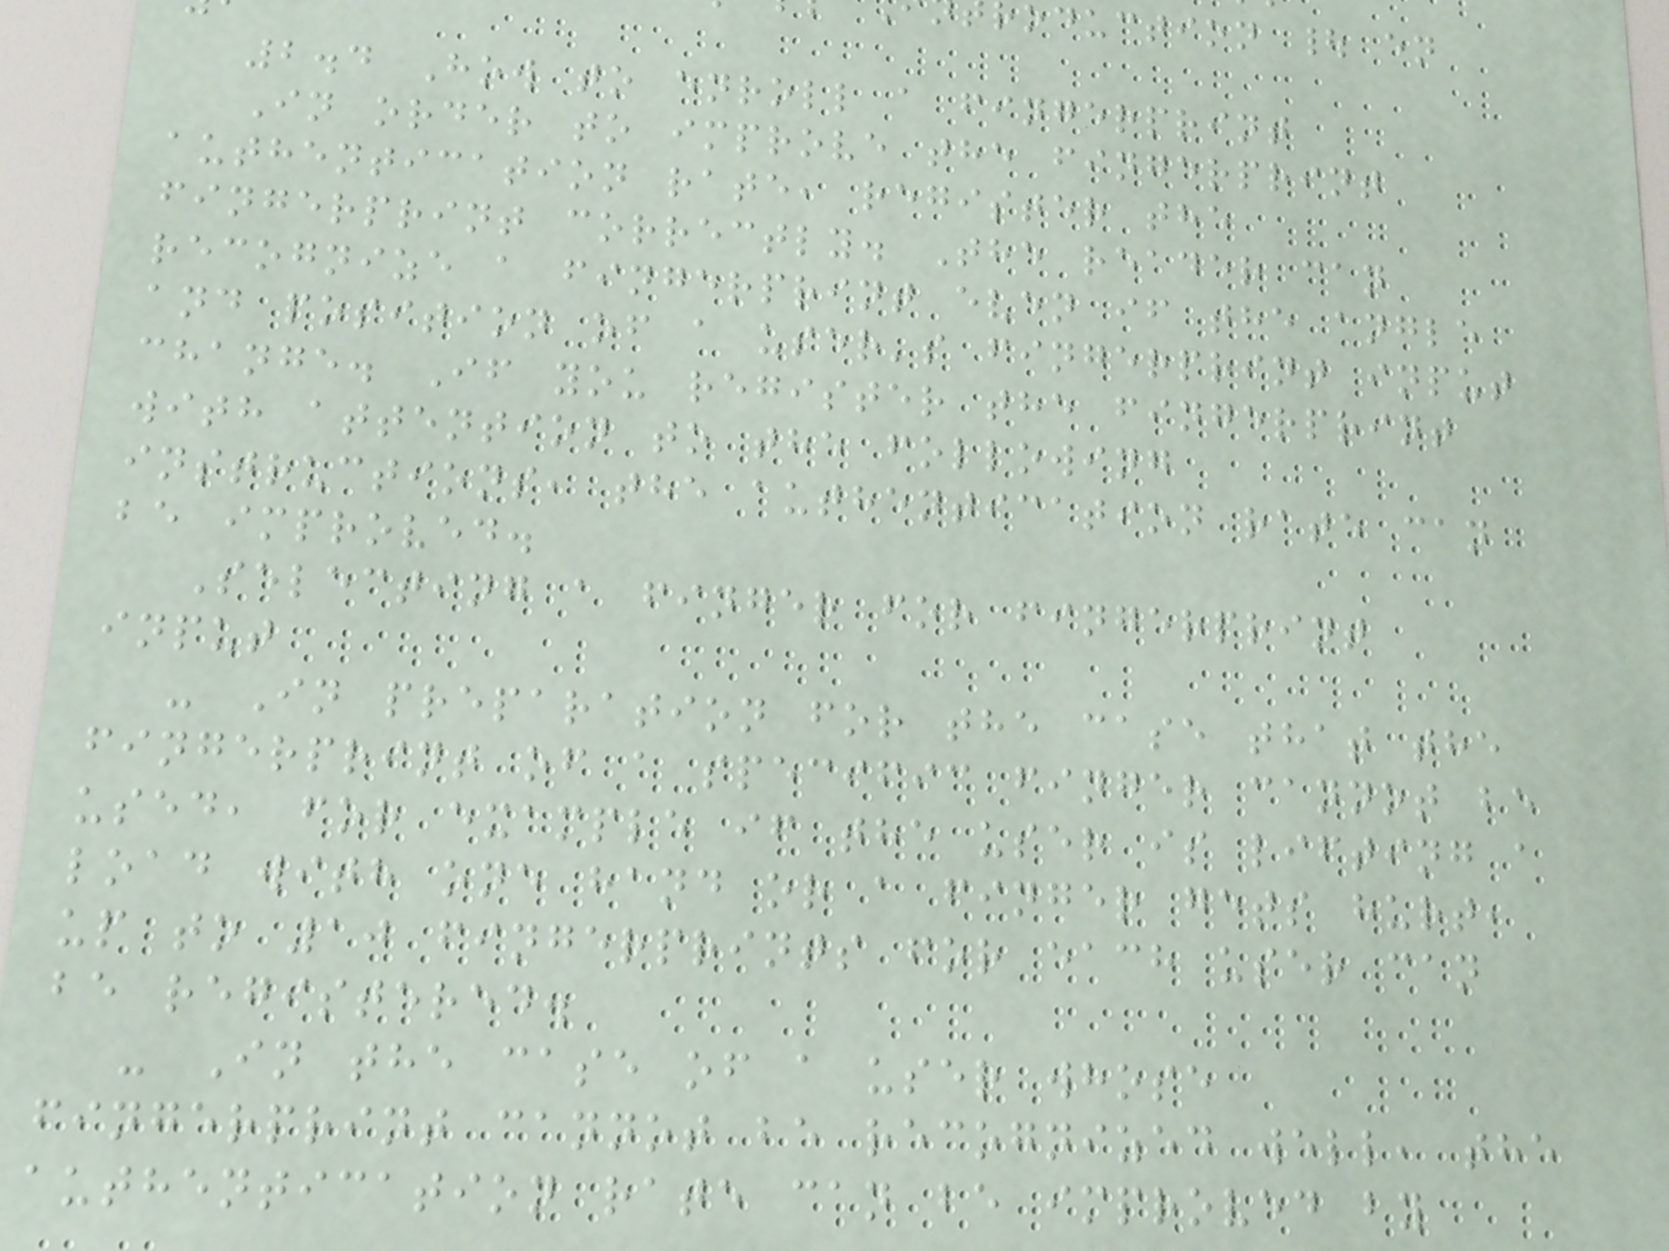oduction | en
2.4 How to enroll a fingerprint
In order to improve the fingerprint
authentication rate, register the
fingerprint correctly. The reader can
recognize a fingerprint even if the angle
and position of a user's fingerprint input
change. If you register the fingerprint
with attention to the following
instructions, the authentication rate can
be improved.
Selecting a finger for fingerprint
input
- In preparation for the case that the
fingerprint of a specific finger cannot be
used, for example if the user is lifting a
load with one hand or a finger gets hurt,
up to 10 fingerprints for each user can
be registered.
- In the case of a user whose
fingerprint cannot be recognized well, the
authentication rate can be improved by
